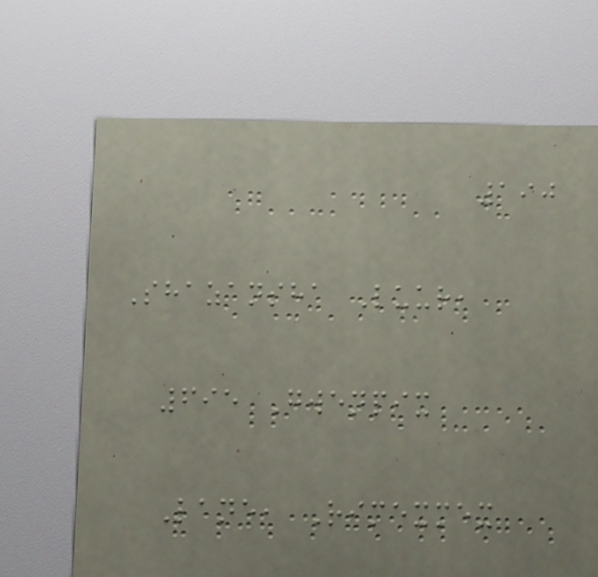190
Shazansha Luur,
695 Gwenpix
Lane, Rimexmex
